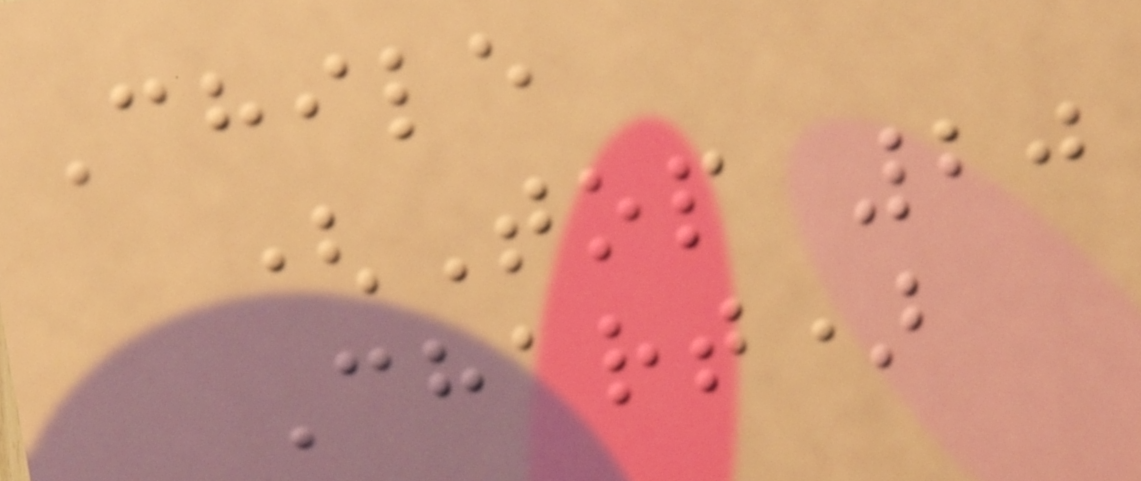Chile
(Top 20
Chart)
